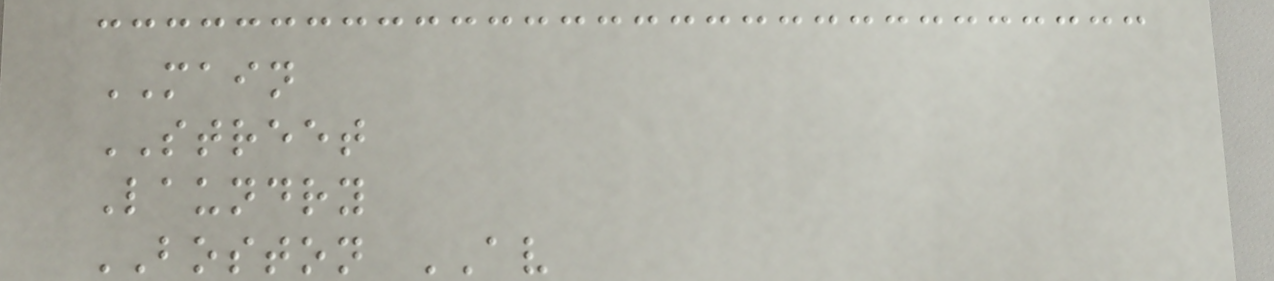MAIN
STREET
Laundry
BOSTON AV
